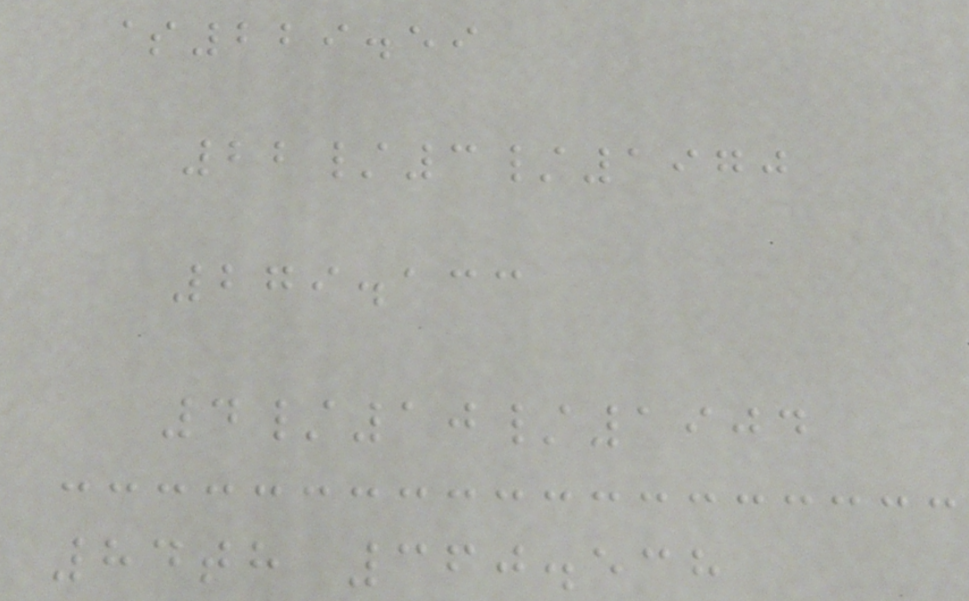$229.59
22/3/1970
279.133
4/10/1904
84th 360.538
